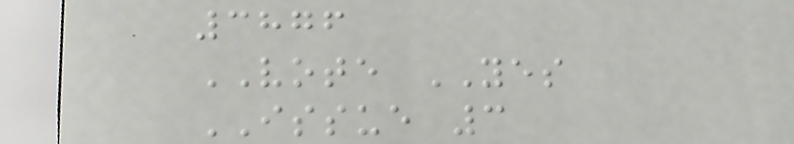3876
VOTE YES
ISSUE 3
